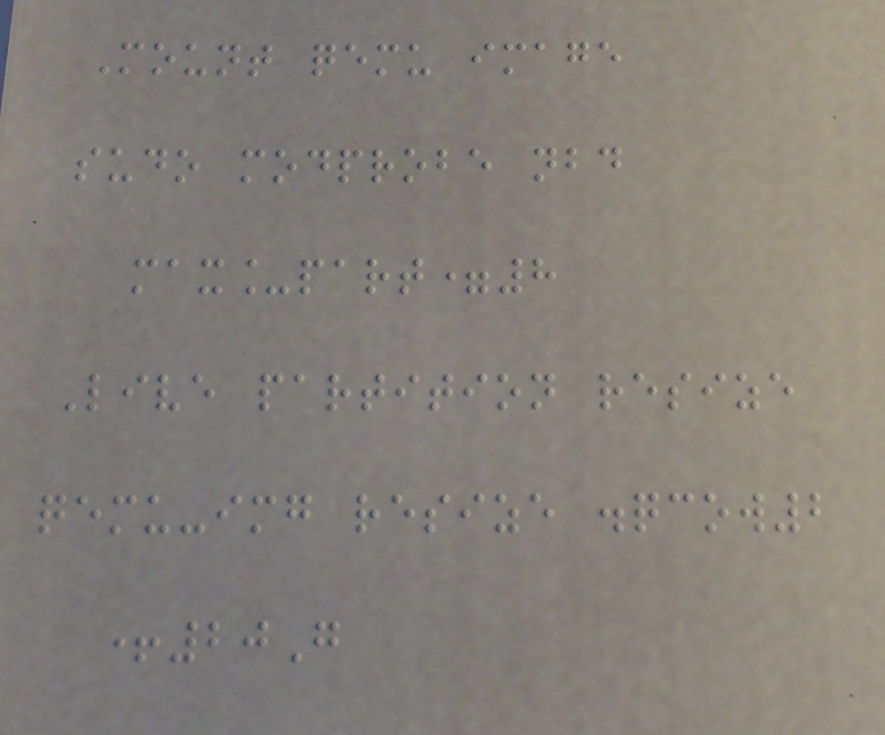Mount qemu image
sudo modprobe nbd
max_part=8
Live partition resize
qemu-img resize .qcow2
+20G
